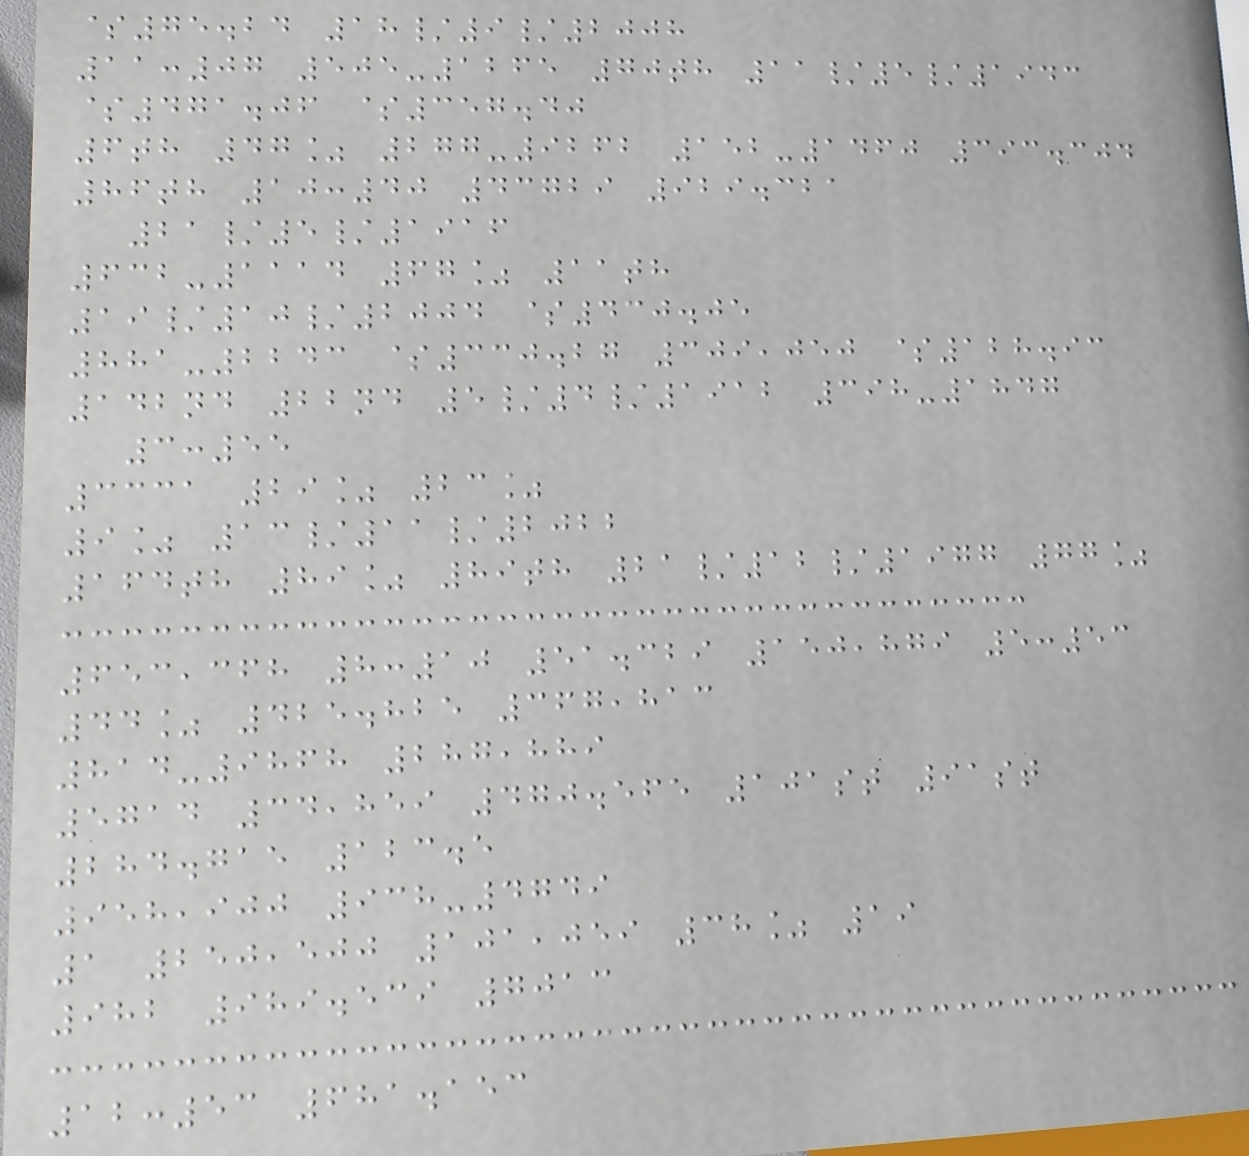$75.24 18/9/2008
11:07 505-1265 70th 11/5/1943
$471.06 $357.40
6th 47% 277-9262 152-1460 393.304
86th 10:40 43729 929.321
21/5/1916
632-1114 67% 11th
19/10/2004 $430.05
881-2243 $330.27 309,050 $128.93
142nd 22nd 5/4/1912 398-1847
3:55
3331 29% 23%
9% 13/11/2022
164th 89% 89th 21/12/1977 77%
653,368 8:10 51.329 150,879 5:53
44% 425.825 367,813
814-9868 287,889
5714 34,859 470.565 101st 91st
284.715 123.5
958,900 938-4749
1 250,500 101,059 38% 19
982 989.539 7013
12:53 681.153
